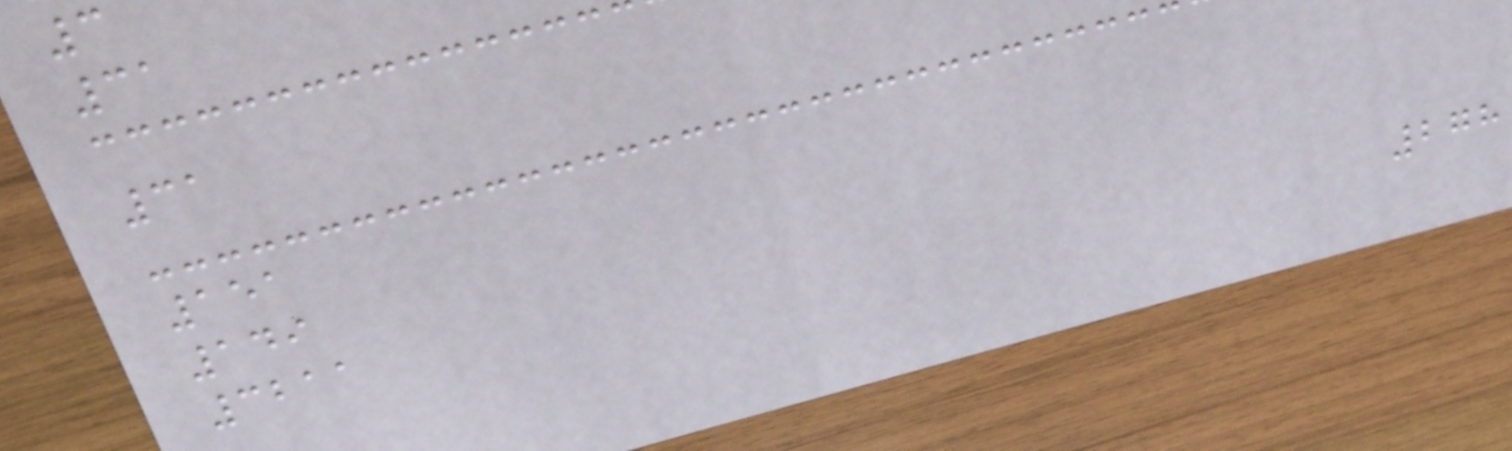3
31
31
151
149
3211
278
